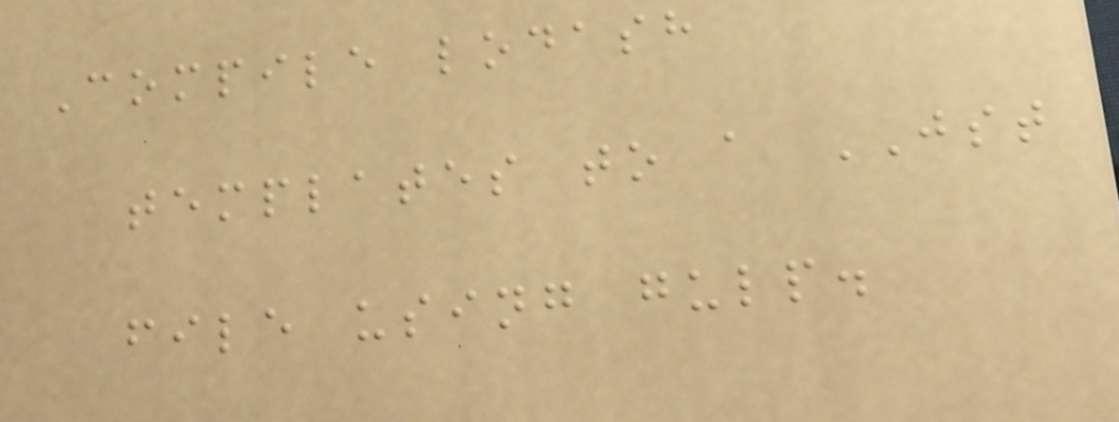Compile lodash
templates to a JST
file using gulp.
